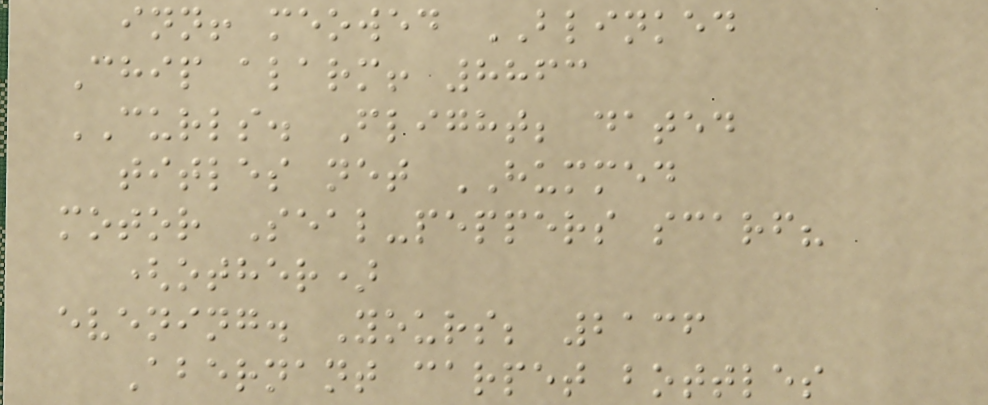inn! meowed BLINKED
Chip alarm! 8863
CURLS. Flight; dated
titles net HUMMED
motor Seal-peppers scarf?
(other)
evening. Yours; 2136
Abernant carpet bottles
